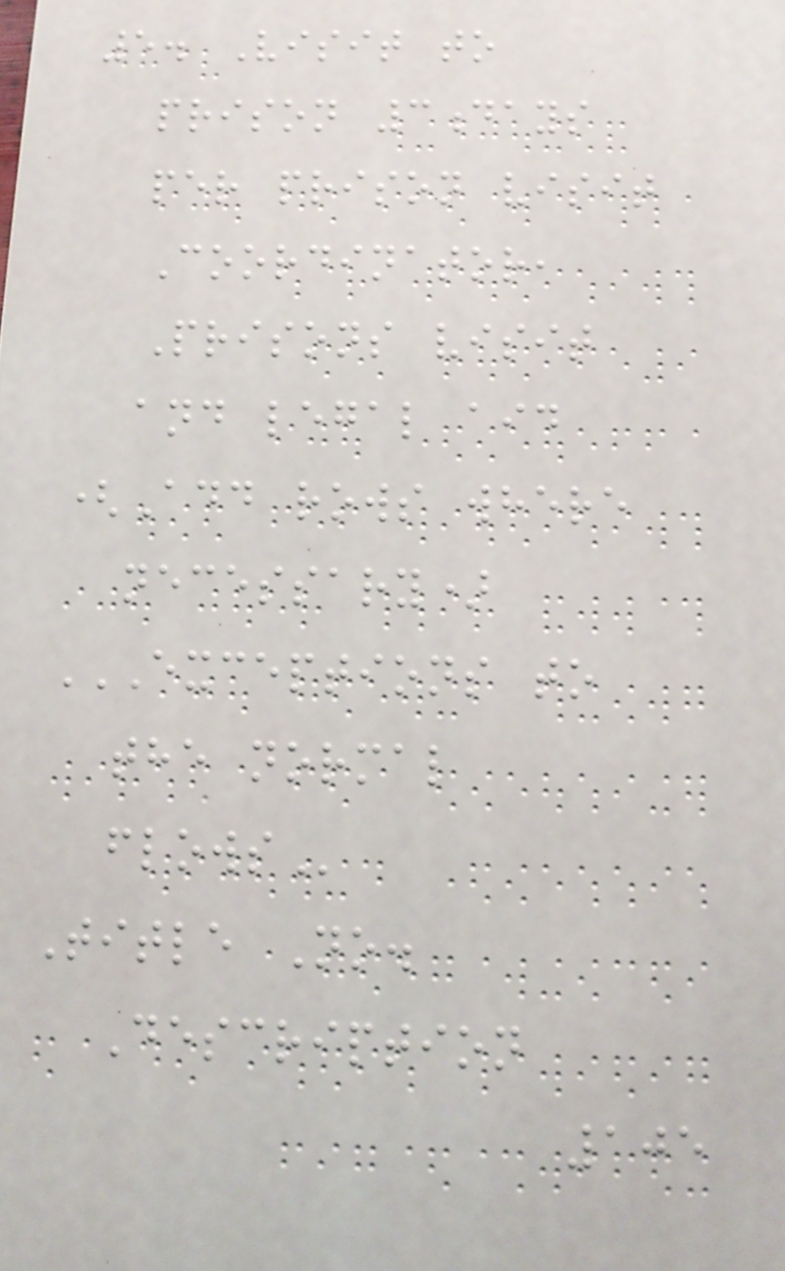5. Visit to
prison 3days
per prison visit
Coordinator,
Prisons visit
and legal aid
(Add rows where
necessary)
EXCEPTIONS TO
THE NORMAL
FLOWS
Title No.
Description
105
